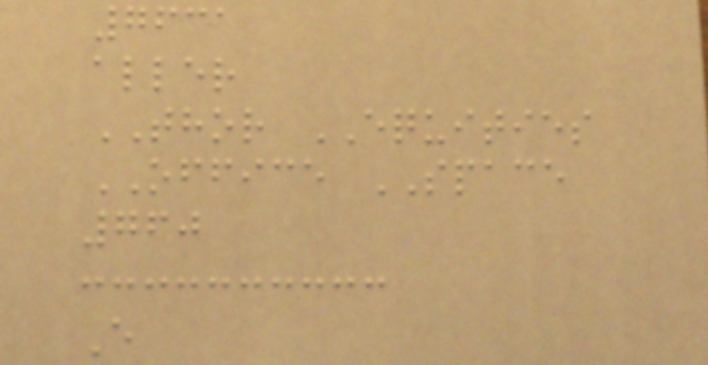7631
aller
THOR EQUITIES
OFFICE SPACE
760
E
